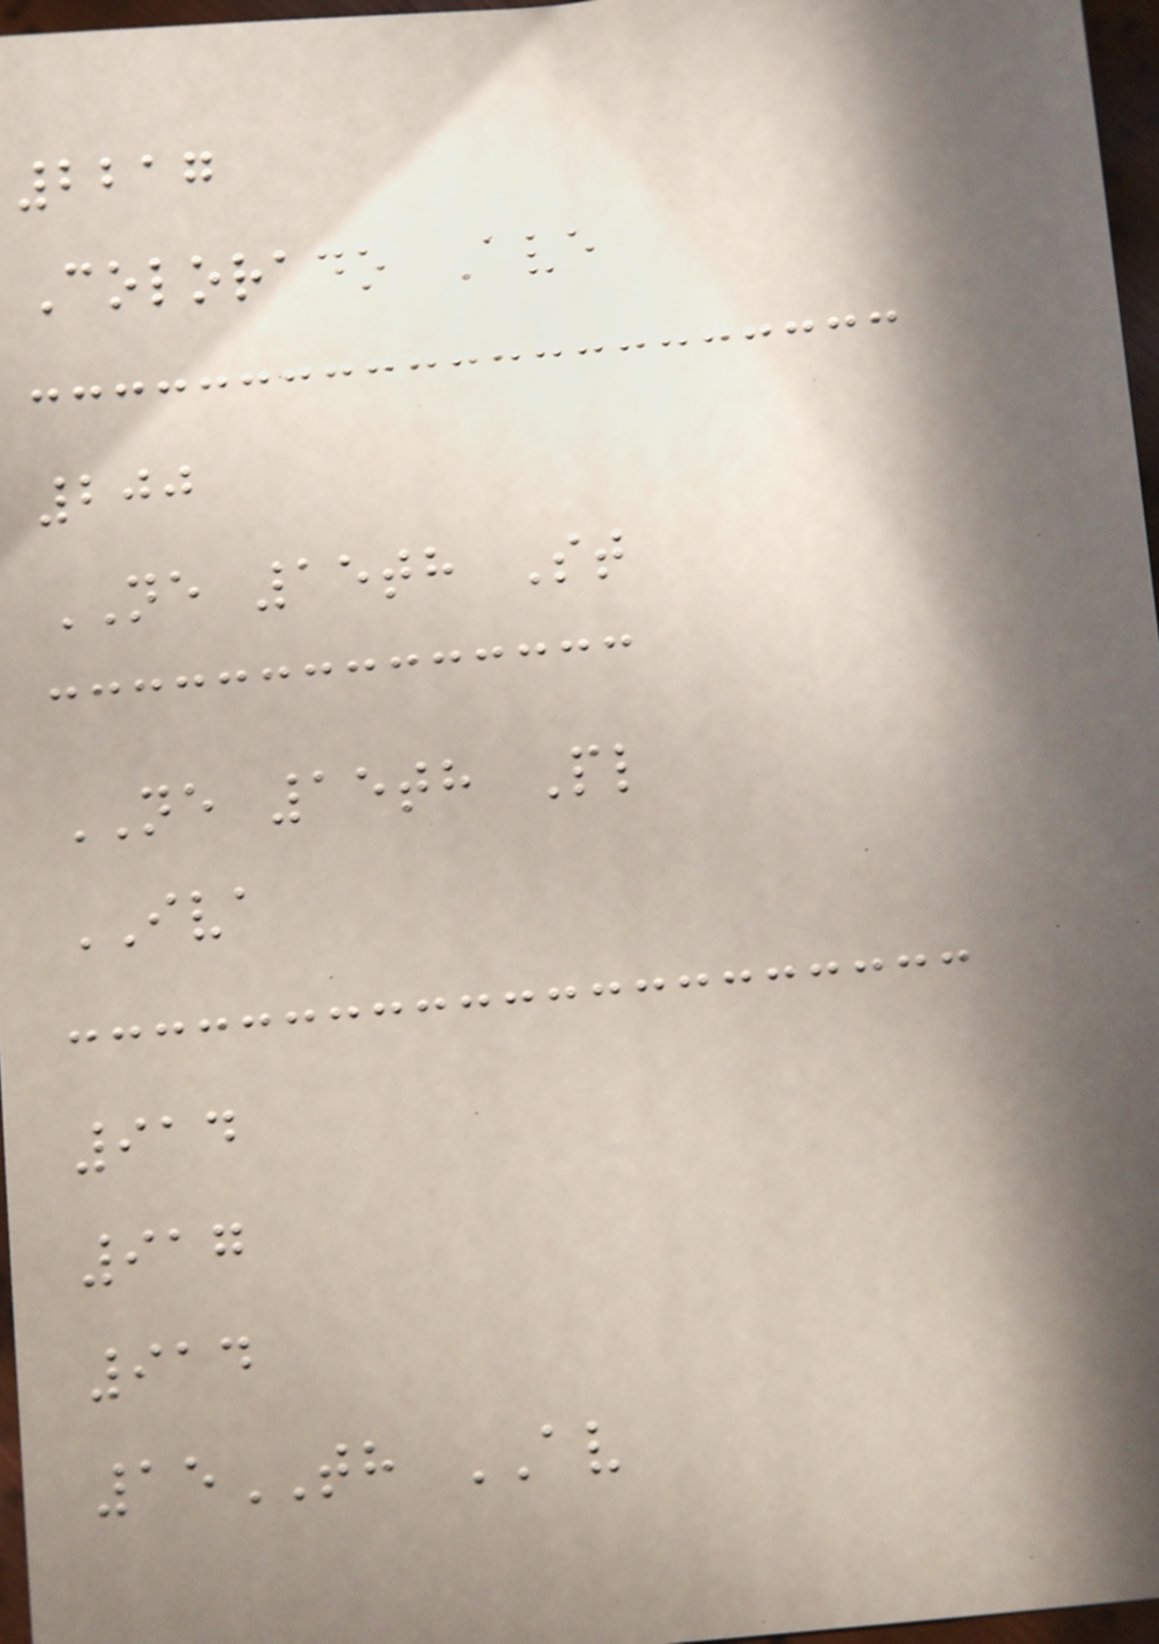2217
Colorado Ave
200
NE 15th St
NE 15th Pl
IVA
914
917
914
15TH AV
